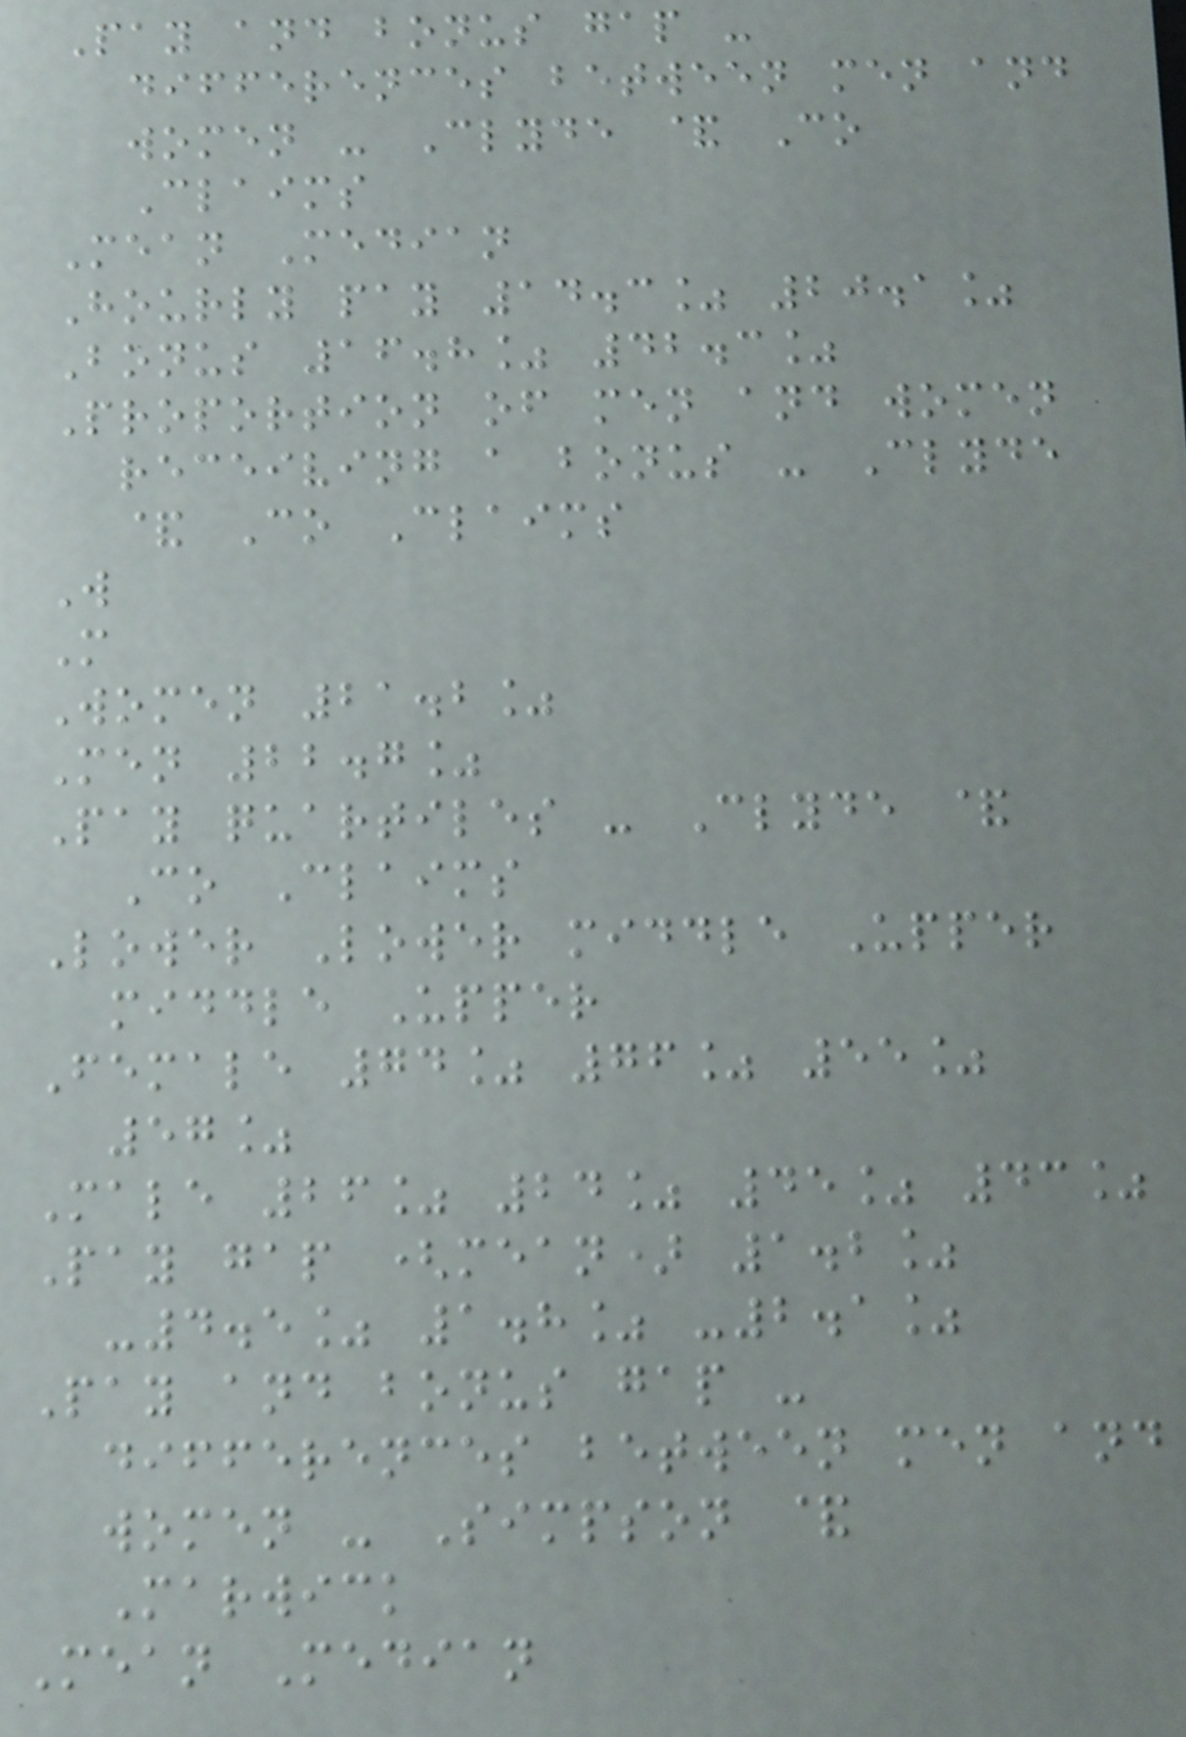Pay and bonus gap -
differences between men and
women - Clyde & Co
Claims
Mean Median
Hourly pay 14.3% 20.1%
Bonus 16.8% 42.3%
Proportion of men and women
receiving a bonus - Clyde
& Co Claims
W
M
Women 21.2%
Men 22.7%
Pay quartiles - Clyde &
Co Claims
Lower Lower middle Upper
middle Upper
Female 74% 76% 55%
57%
Male 26% 24% 45% 43%
Pay gap (mean) 1.2%
-4.5% 1.8% -2.1%
Pay and bonus gap -
differences between men and
women - Simpson &
Marwick
Mean Median
